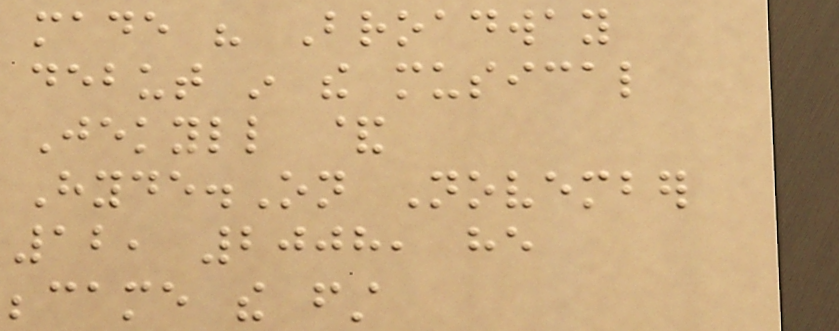made his Broadway
debut in the musical
Jekyll &
Hyde.On November
12, 2008, he
became the first
